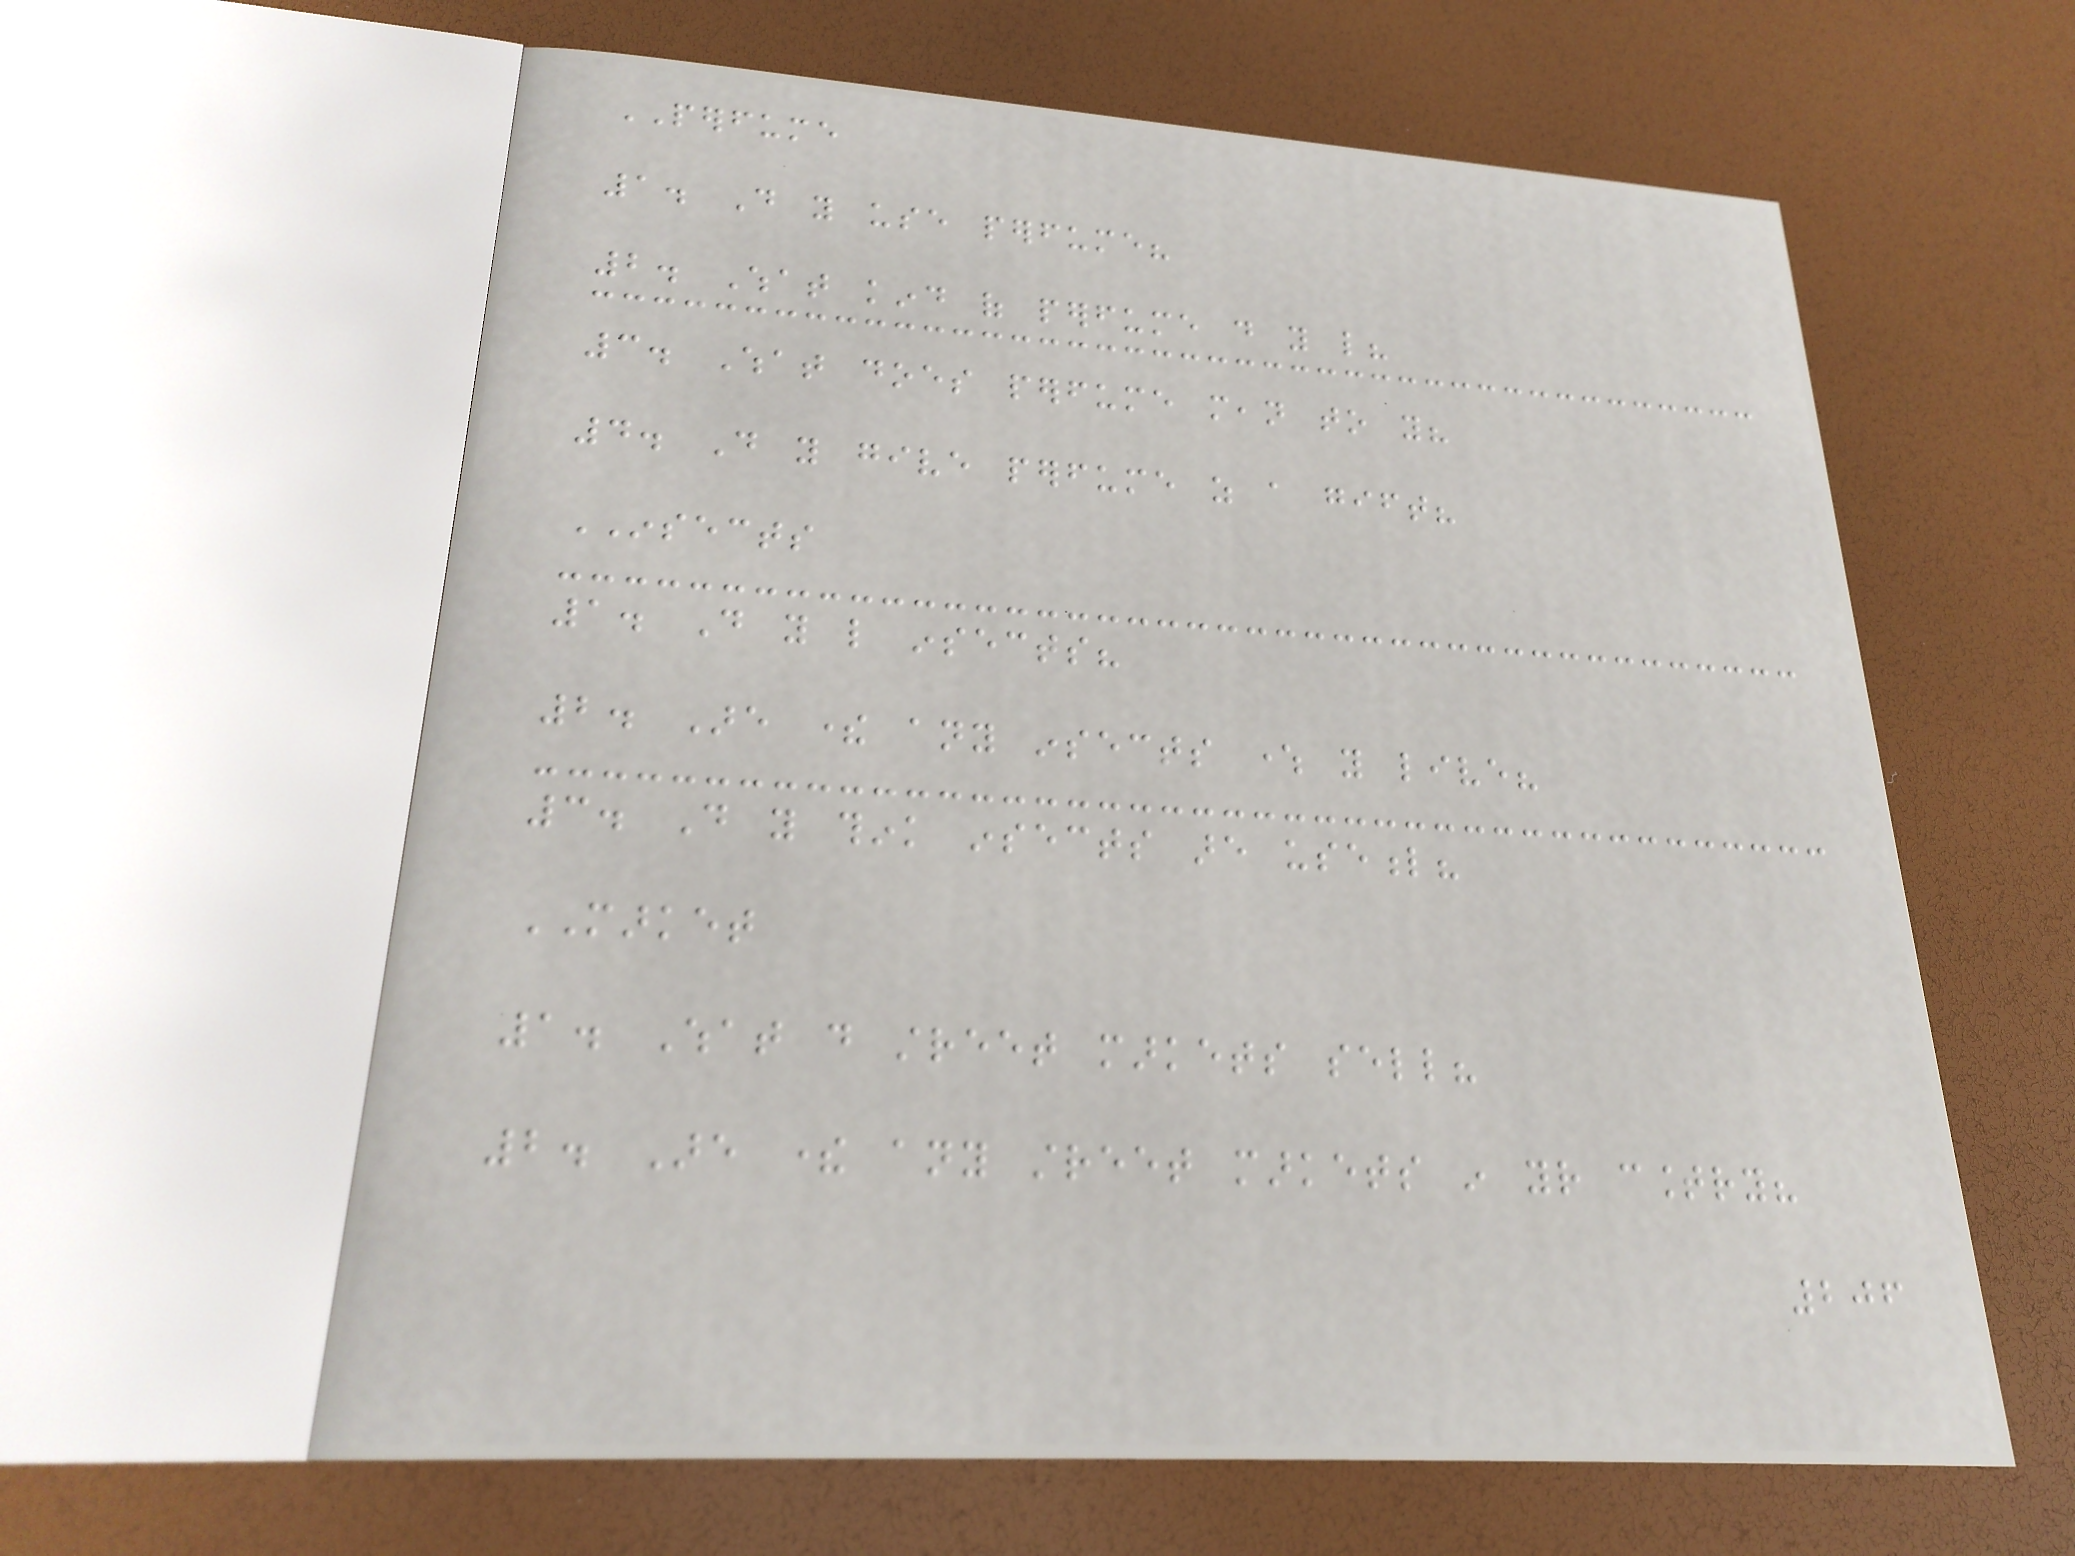PERFUME
1. Do you use perfume?
2. What kind of perfume do you like?
3. What does perfume mean to you?
4. Do you give perfume as a gift?
INSECTS
1. Do you like insects?
2. Are there any insects where you live?
3. Do you think insects are useful?
MARKET
1. What do street markets sell?
2. Are there any street markets in your country?
206
